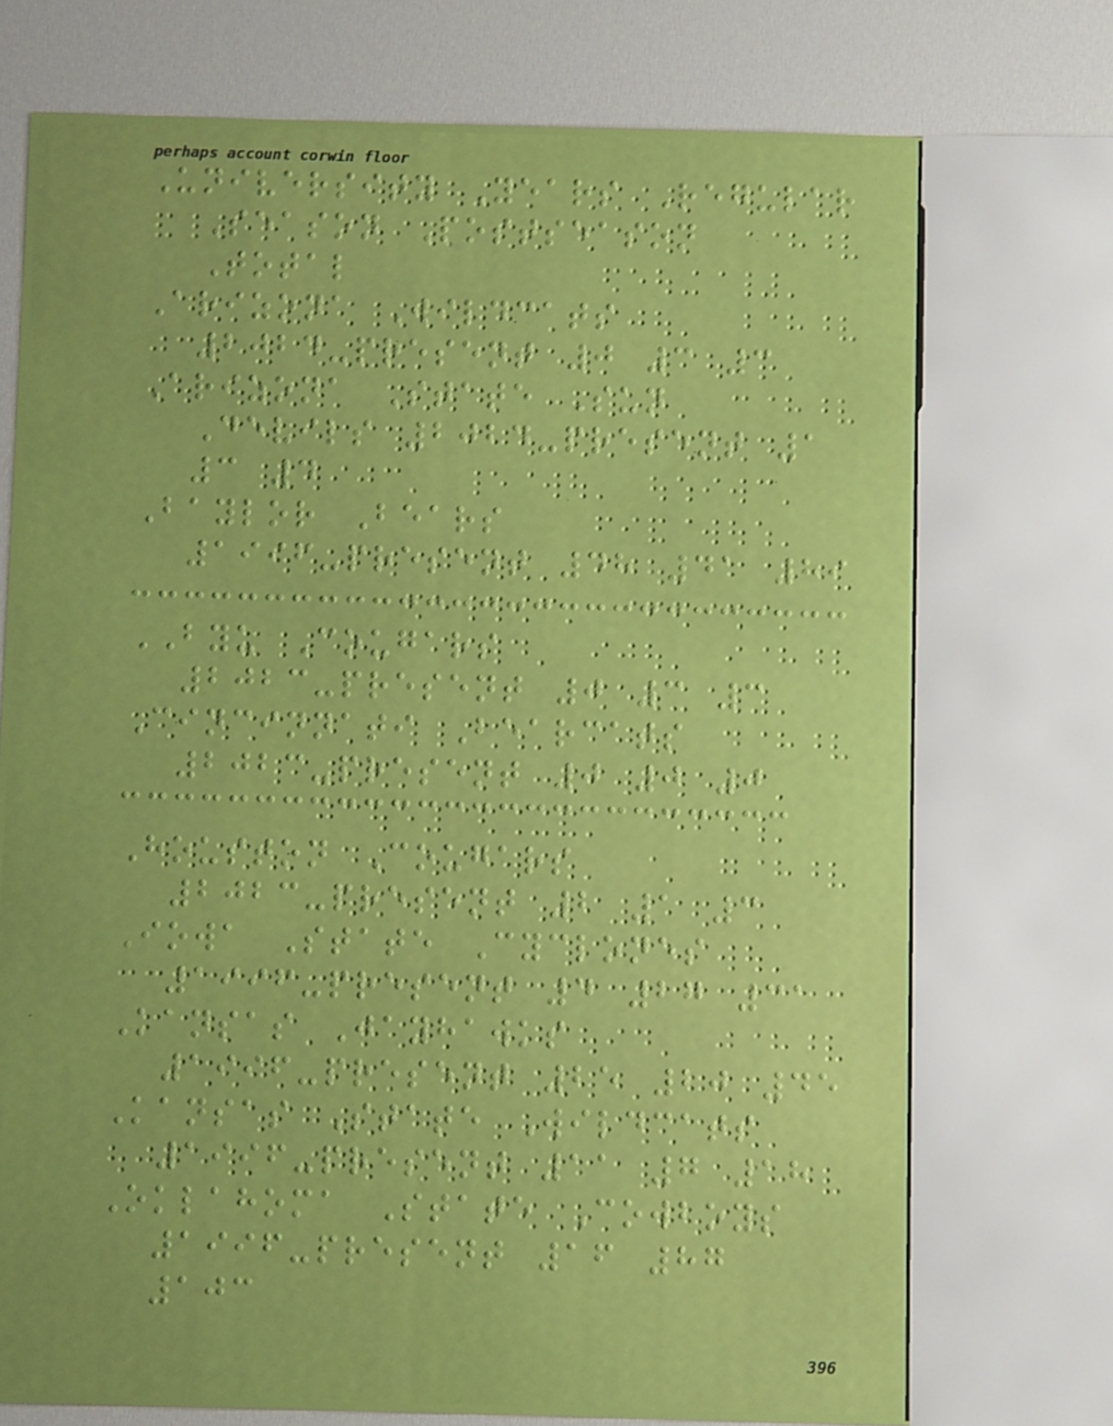University Years Regular
Season Postseason
Total
Arizona Wildcats
2024-present 0 3 3
Arizona State Sun
Devils 2024-present 1
3 4
Baylor Bears
1996-present 48 41 89
BYU Cougars
2023-present 0 3 3
Cincinnati Bearcats
2023-present 0 0 0
Houston Cougars
2023-present 2 1 3
Iowa State Cyclones
1996-present 4 27 31
Kansas Jayhawks
1996-present 25 20 45
Kansas State Wildcats
1996-present 11 7 18
Oklahoma State Cowboys
1996-present 16 87
103
